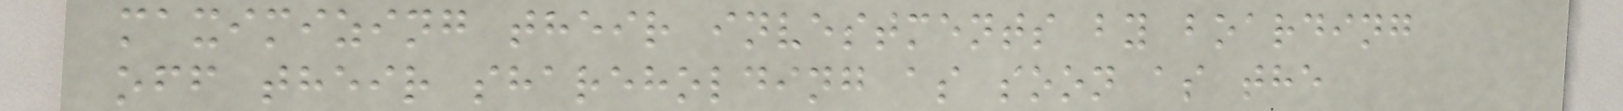maximizing their investments by boarding
off their shareholding as soon as the
